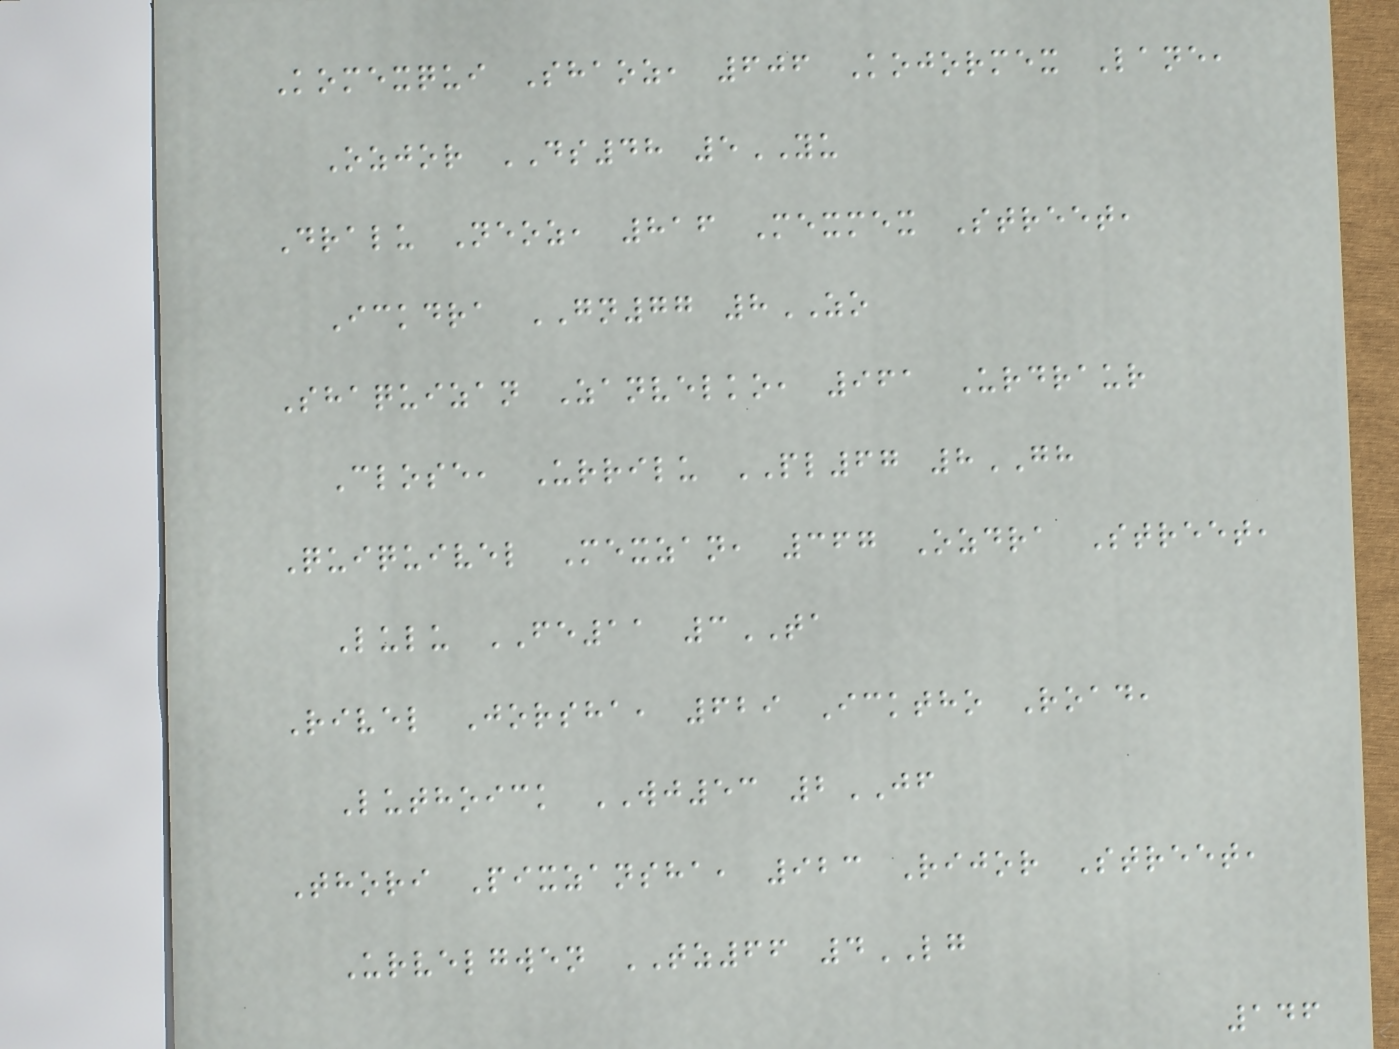Komexqui Shaoz, 606 Kojormex Lane,
Ozjor DS48 5YU
Dralu Neoz, 816 Mexmex Street,
Ickdra GN77 8ZO
Shaquizan Zanvelko, 961 Urdraur
Close, Urrilu PL67 8GH
Quiquivel Mexzan, 367 Ozdra Street,
Lulu FE11 3TA
Rivel Jorsha, 629 Icktho Road,
Luthoick WJ53 2JF
Thori Pixzansha, 923 Rijor Street,
Urvelgwen TZ66 4LG
146
